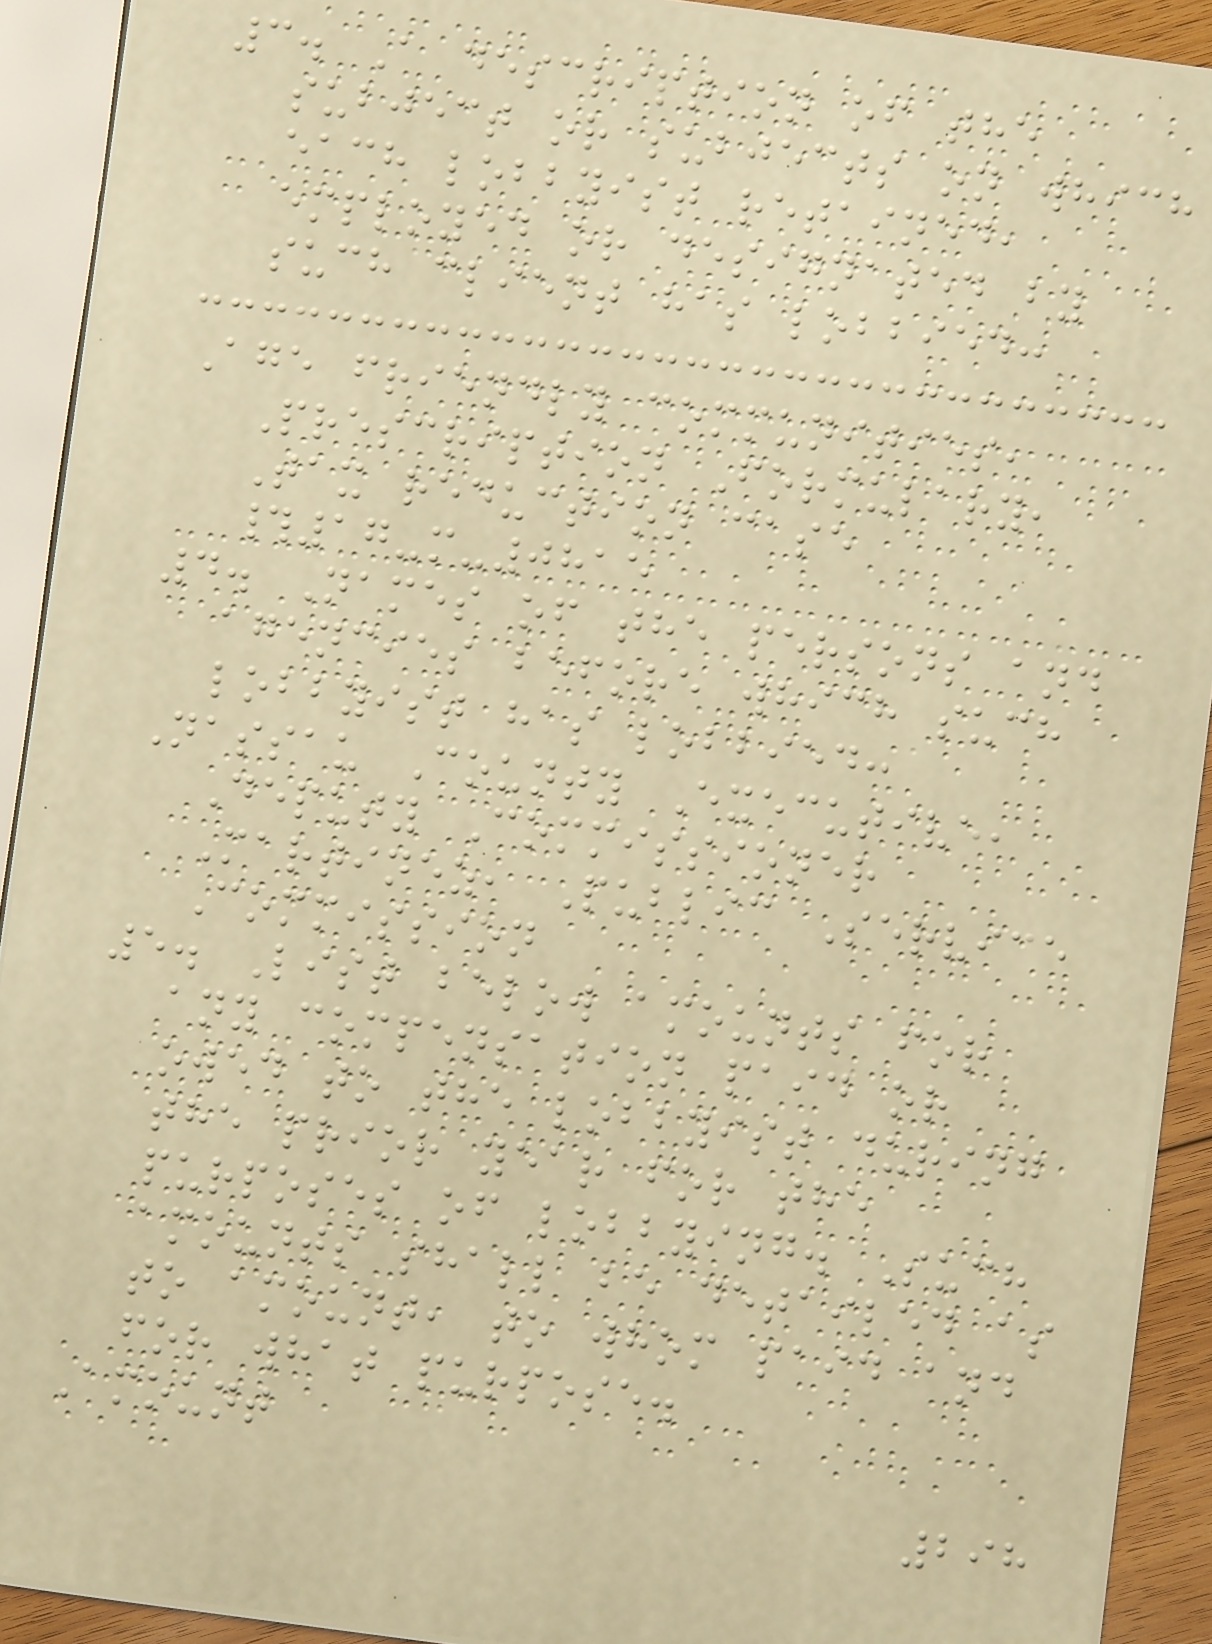3. A description of the
subject or subjects on which
each lobbyist retained,
employed or designated by
such client has lobbied:
Age friendly communities,
Prescription Formulary,
Tax reduction case
#17-m-0815
4. Names of the persons and
agencies before which such
lobbyist has lobbied:
Nassau County Executive,
Deputy Commissioner
Martinez, Public Service
Commission
5. List below amounts for
any compensation paid or
owed to the lobbyist during
the prior year for the
purposes of lobbying. Such
amounts shall be detailed as
to amount, to whom paid and
for what purpose.
Amount
298
